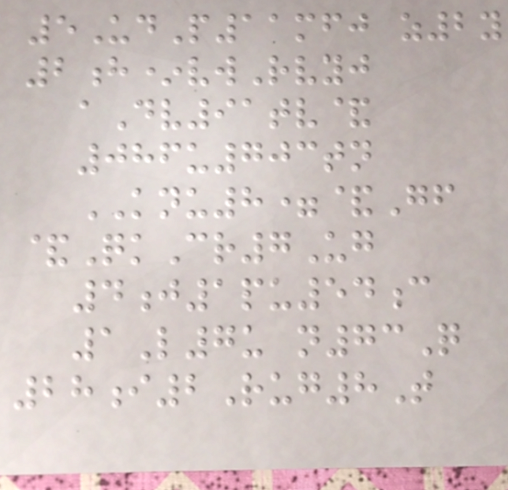5UdP11mfj z2y
2h*vwRvyj
aDv91tv&
086u703tn
KNU8=&Gf
&QkCr7Ug
4j1pu54c
1L7u n73Q
28i2Rug8T
